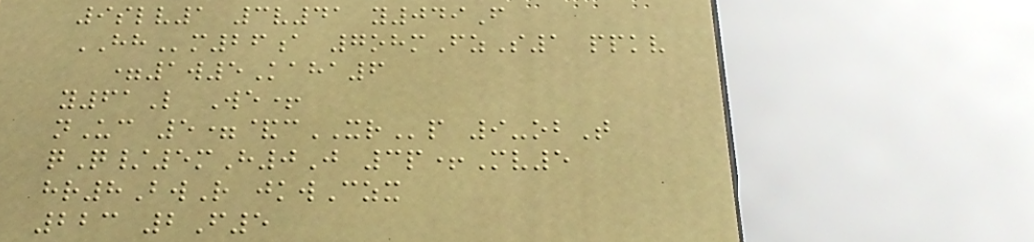9slv1 3v41 y049F
HHm26a 7ohmFzS1 ppkv
=1w5Kaha6
y61L We+
nUc 5=&cXRp 9-obT
qQ/5mH0J 3p+Mv5
hr8BwR jkwCzx
223 2F5
